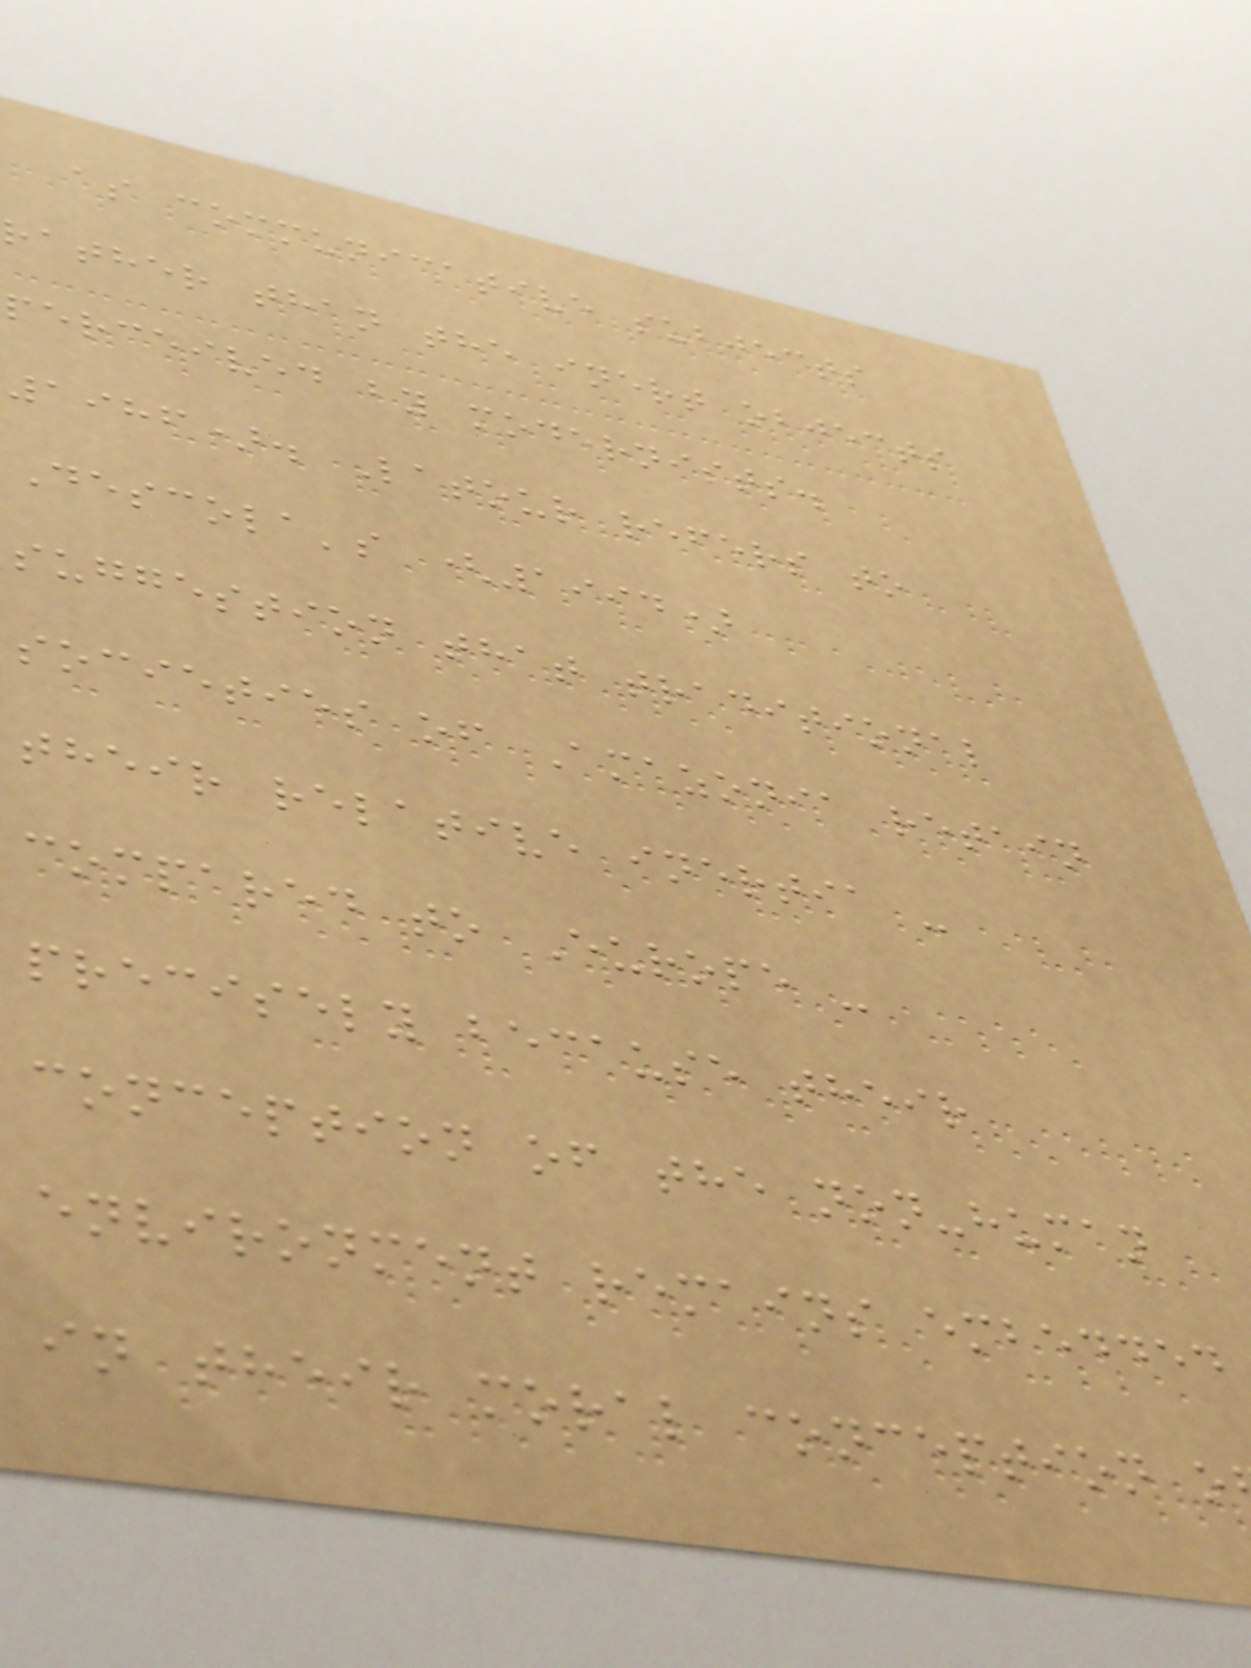as communicative subjects
rather than the inert objects
perceived by modernists.
1986). Latour refers to
Descola's (1994)
suggestion that traditional
societies of Amazonia retain
their relative inertia -
compared to Europe -
precisely because their
conception of the non-human
environment remains embedded
in their moral conception o
